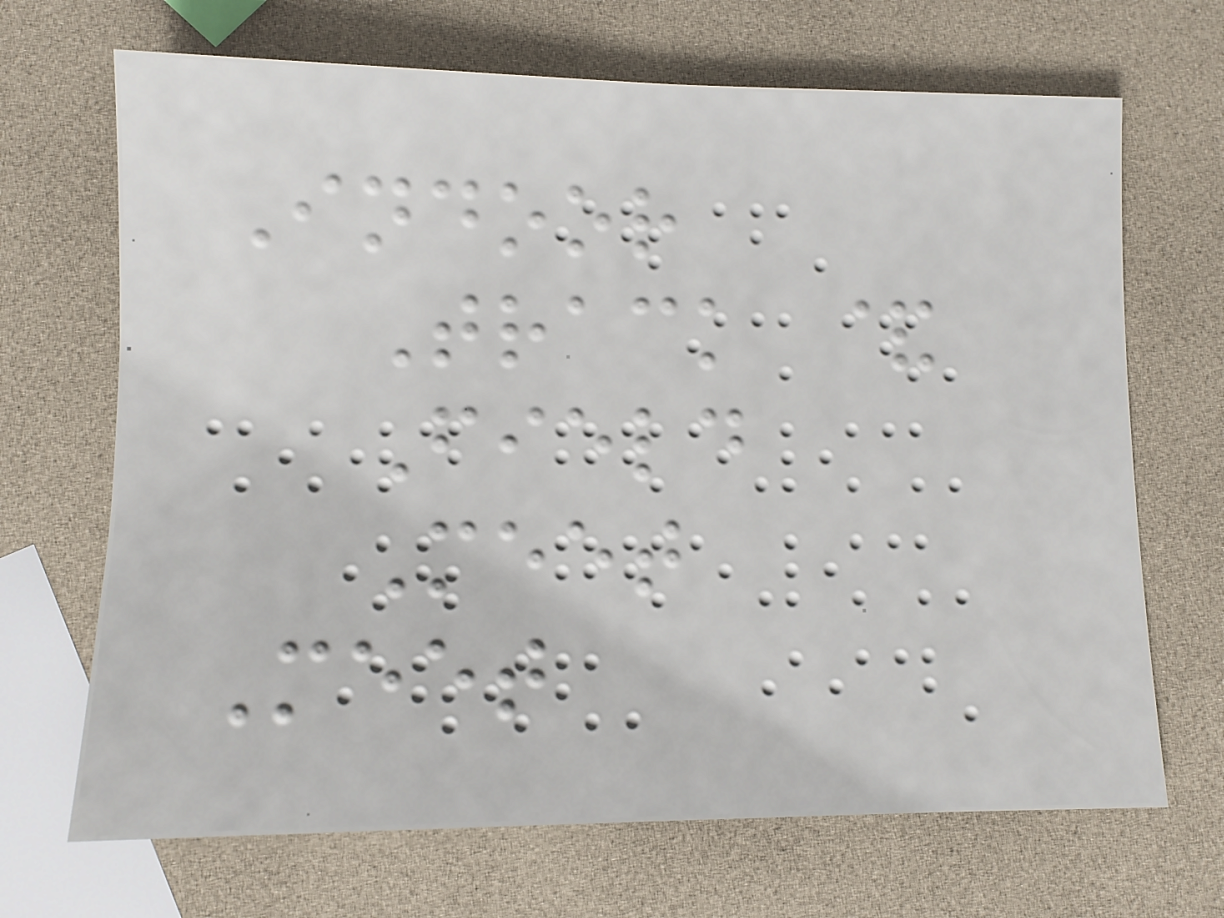Indoor
Track &
Field
Meet
Meet
